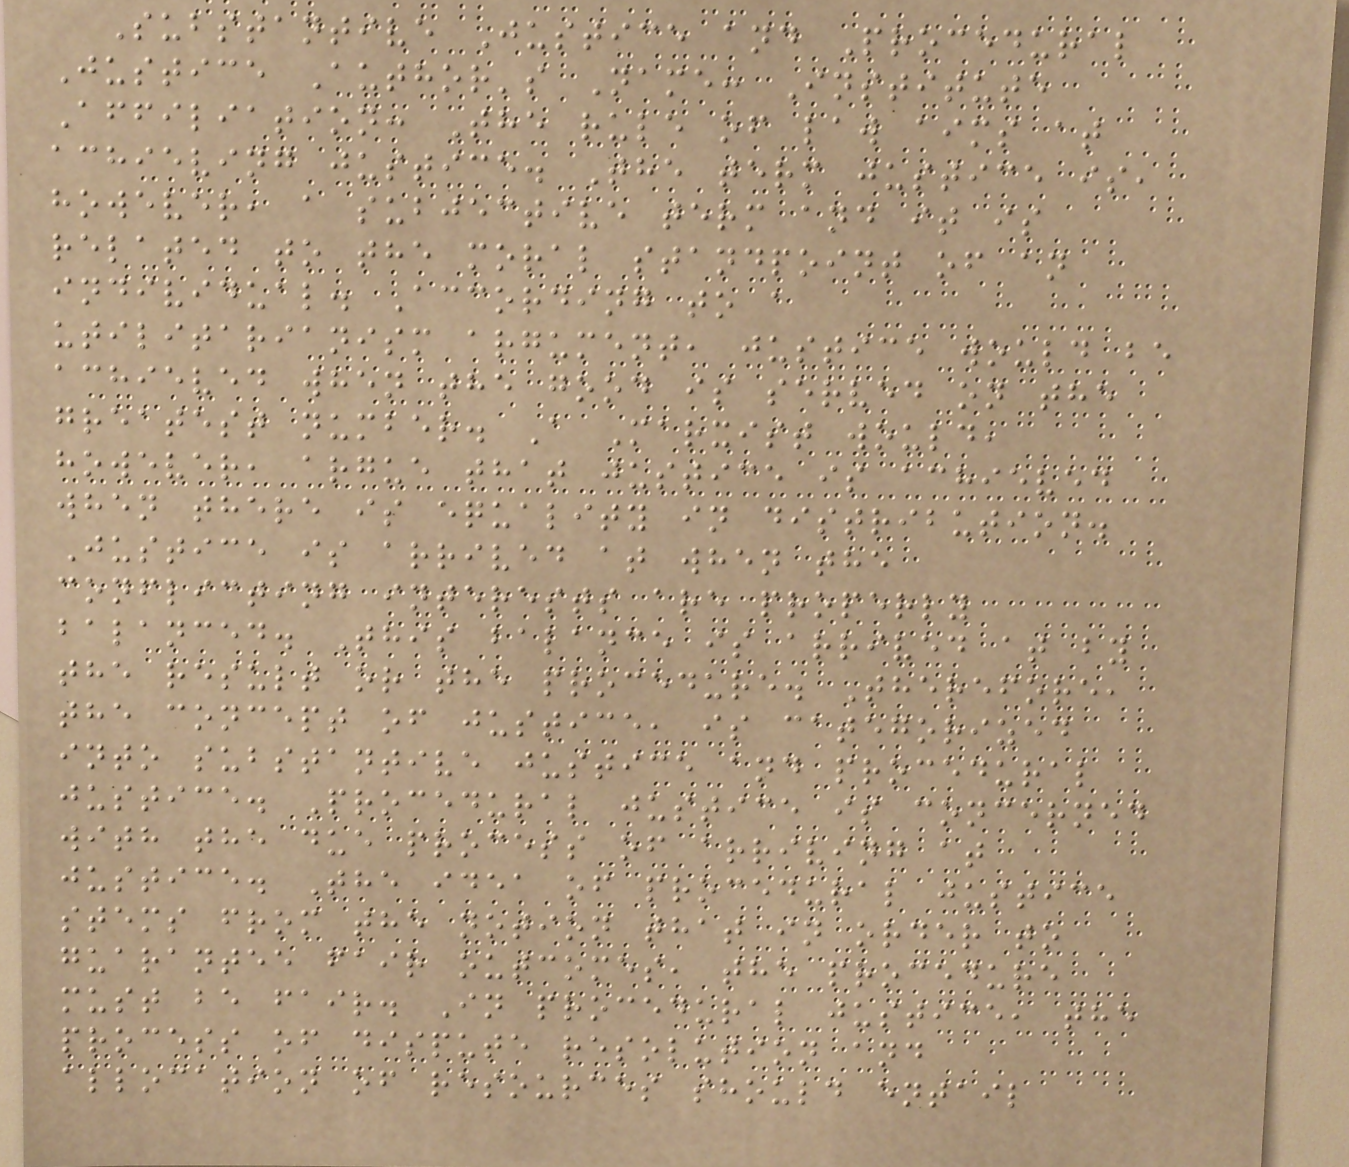Substantive Justice and Procedural
Justice Author's Name: Institute
Affiliation: The rule of law aims at
achieving justice. The term justice is,
however, a subjective term and it is
related to the moral standpoint of an
individual. According to a
utilitarianism argument, justice would be
achieved when the good is served on the
greatest number. A Marxist would,
however, argue that justice is achieved
when there is equality in distribution.
Justice is arrived at when the
conflicting interests are properly
balanced. This balance is arrived at by
the result or the procedure. Therefore,
the concept of justice, is categorized
into substantive justice and procedural
justice. Procedural justice is concerned
with the due process of arriving at
justice. The idea of procedural justice
stems from the notion that in order to
guarantee fair outcomes, the procedure
must be fair. In procedural justice, the
process of dispute resolution and
allocation of resources should entail
